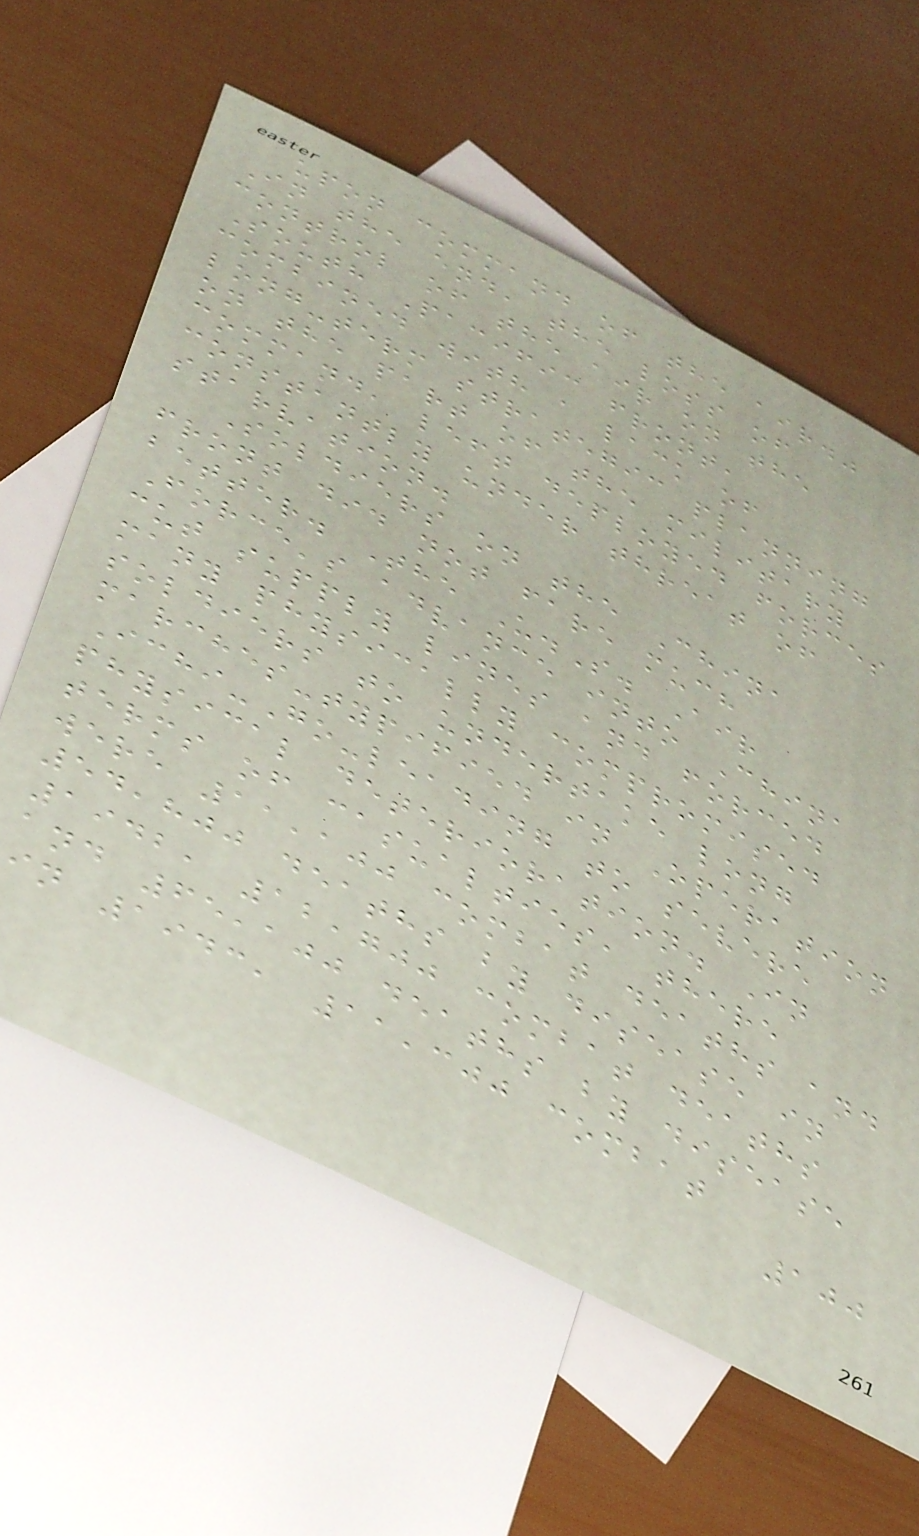upon command of the air."
In the end, the loss of
control of the air on the
South Pacific front,
combined with a lack of
long-term strategic planning
on the part of the military
command, left deployed forces
constantly under threat of
starvation.
Soldiers on the China
front did not fare much
better. The U.S. Air
Force's advance into China
cut supply lines and forced
many physically compromised
soldiers to undertake long
marches-typified in Operation
Ichi-Go-leading to severe
physical deterioration. In
terms of casualties, there
were 11,100 combat deaths and
54,800 deaths by disease in
1942, 12,700 combat deaths
and 65,100 deaths by disease
in 1943, 11,300 combat
100
